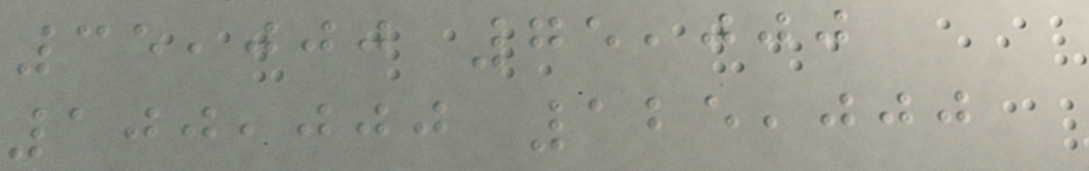35,000 75,000
100,000 125,000
